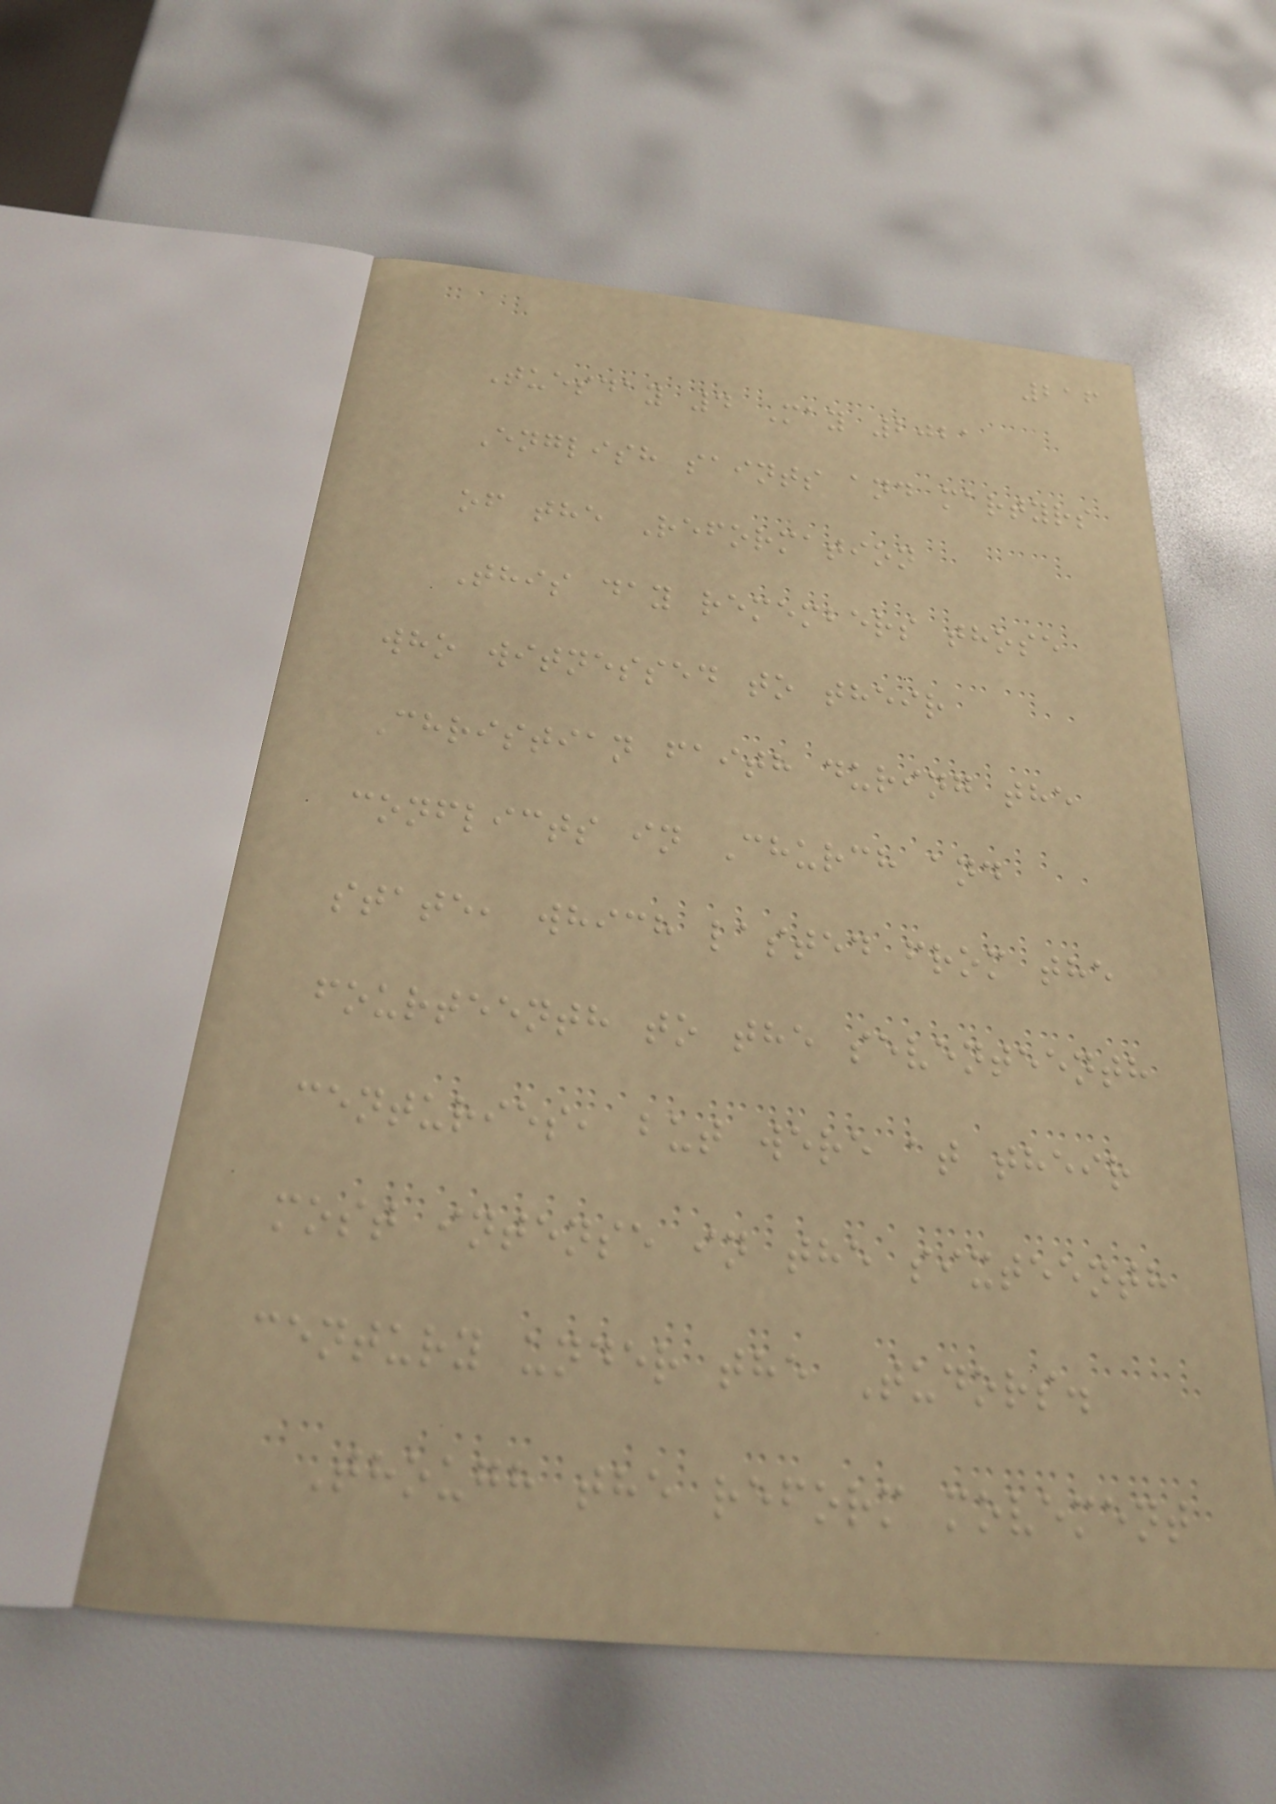216
Tuesday 4 May 2021
English saints and martyrs
of the Reformation
This day remembers those
who witnessed to their
Christian faith during the
conflicts in Church and
state, which lasted from the
fourteenth to the seventeenth
centuries, but were at their
most intense in the sixteenth
century under the Tudors.
Though the reform movement
